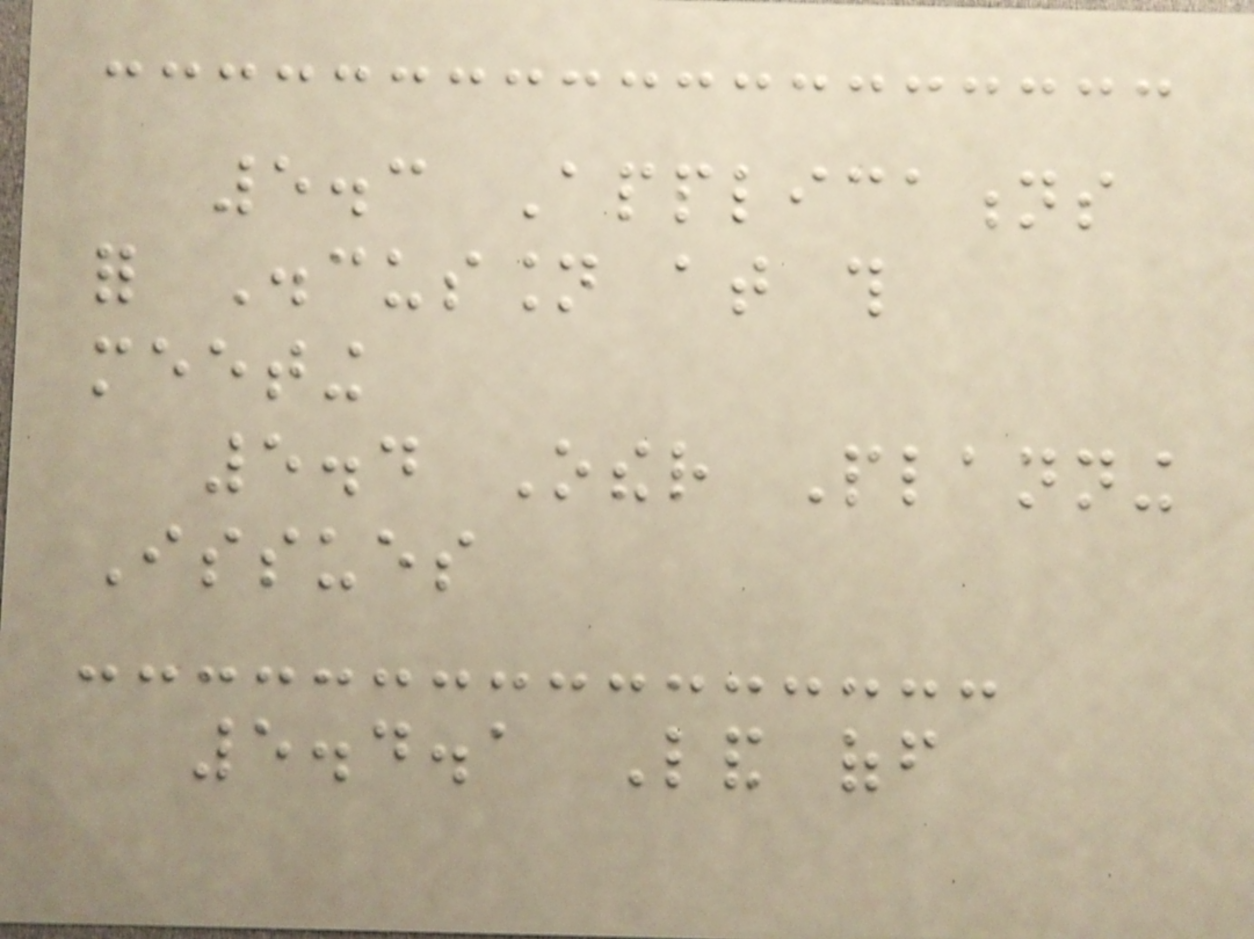5.3 Applications
for Discussion at this
meeting
5.4 Other Planning
Issues
5.4.1 Land off
